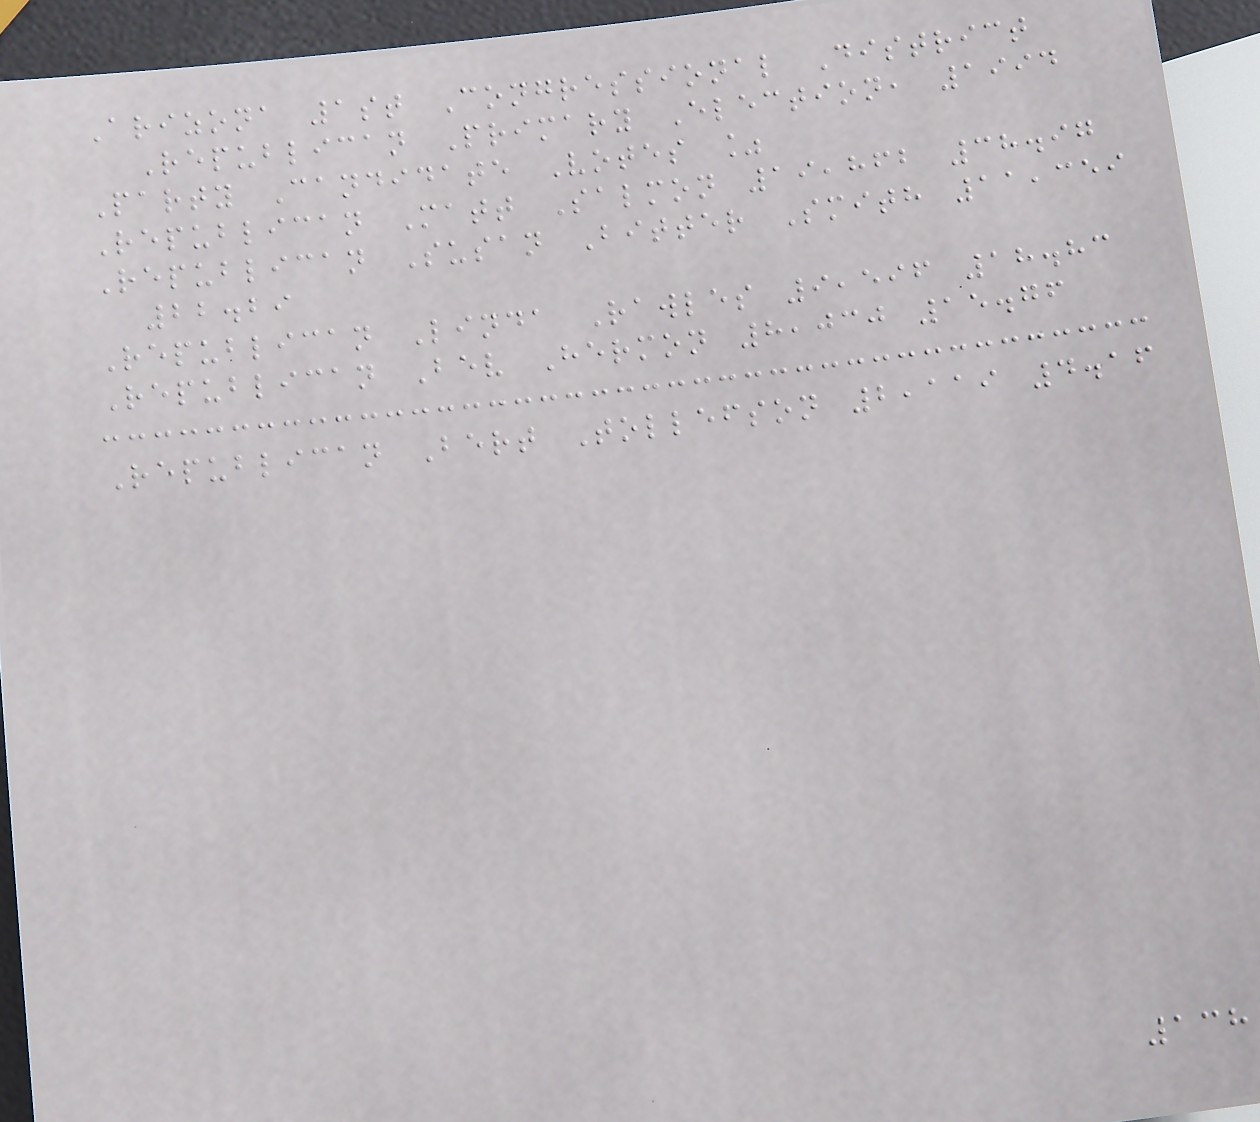Arizona 1st Congressional District
Republican Primary Election, 1994
Party Candidate Votes %
Republican Matt Salmon 19,862 38.97
Republican Susan Bitter Smith 11,359
22.29
Republican Linda Rawles 9,596 18.83
Republican Bev Hermon 8,030 15.76
Republican Bert Tollefson 2,119 4.16
138
